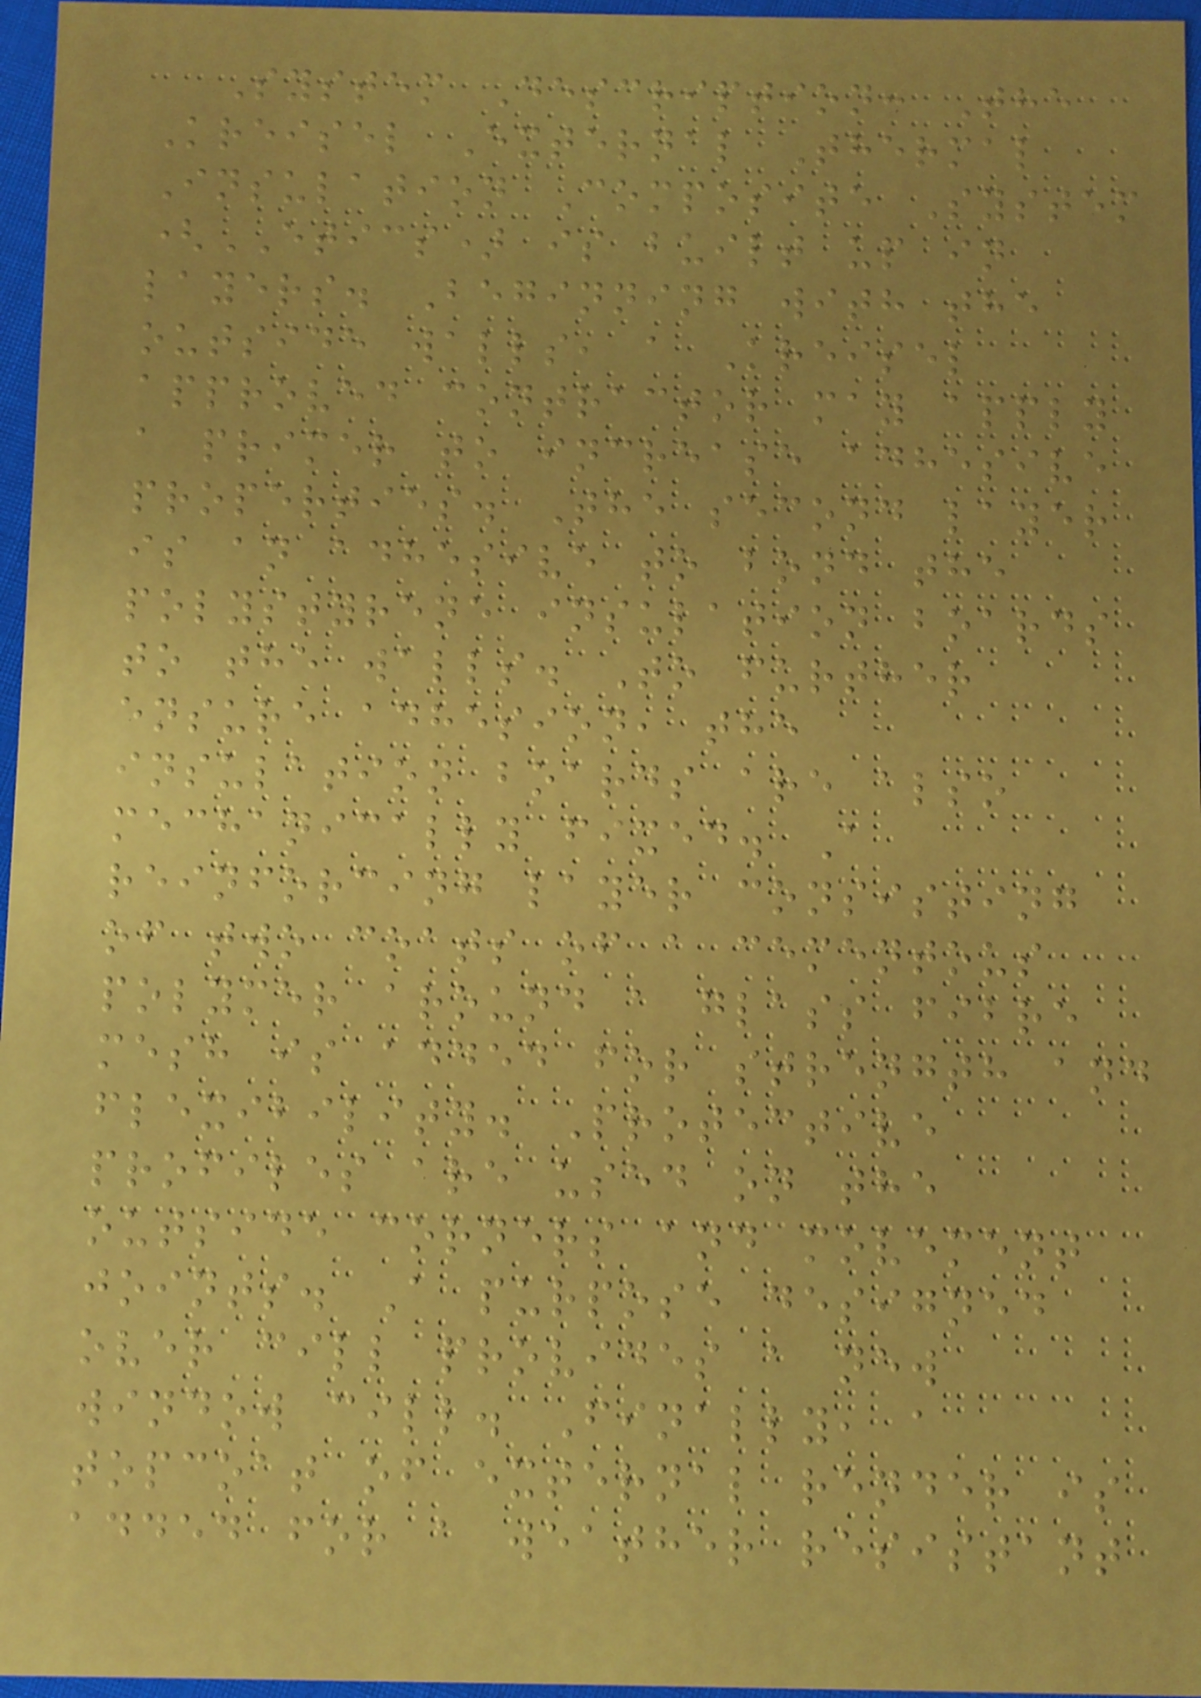System Description: The
Kreisel External Thermal
Insulation Composite System
(ETICS) is built up in
layers. Beginning with the
outside walls, a Kreisel
approved contractor may apply
a primer to increase adhesive
properties. The second layer
is an adhesive to bond the
polystyrene insulation boards
to the walls. To further
ensure adhesion, the
insulation boards are also
mechanically fixed. A
reinforcing layer consisting
of two coats of a cementous
polymer around a glass fibre
mesh is added for strength and
flexibility. Protective
profiles are used on the
outside corners and movement
joints. A purpose designed
over cill provides a new
window cill. Finally, a
topcoat of external render is
added for a weather resistant
